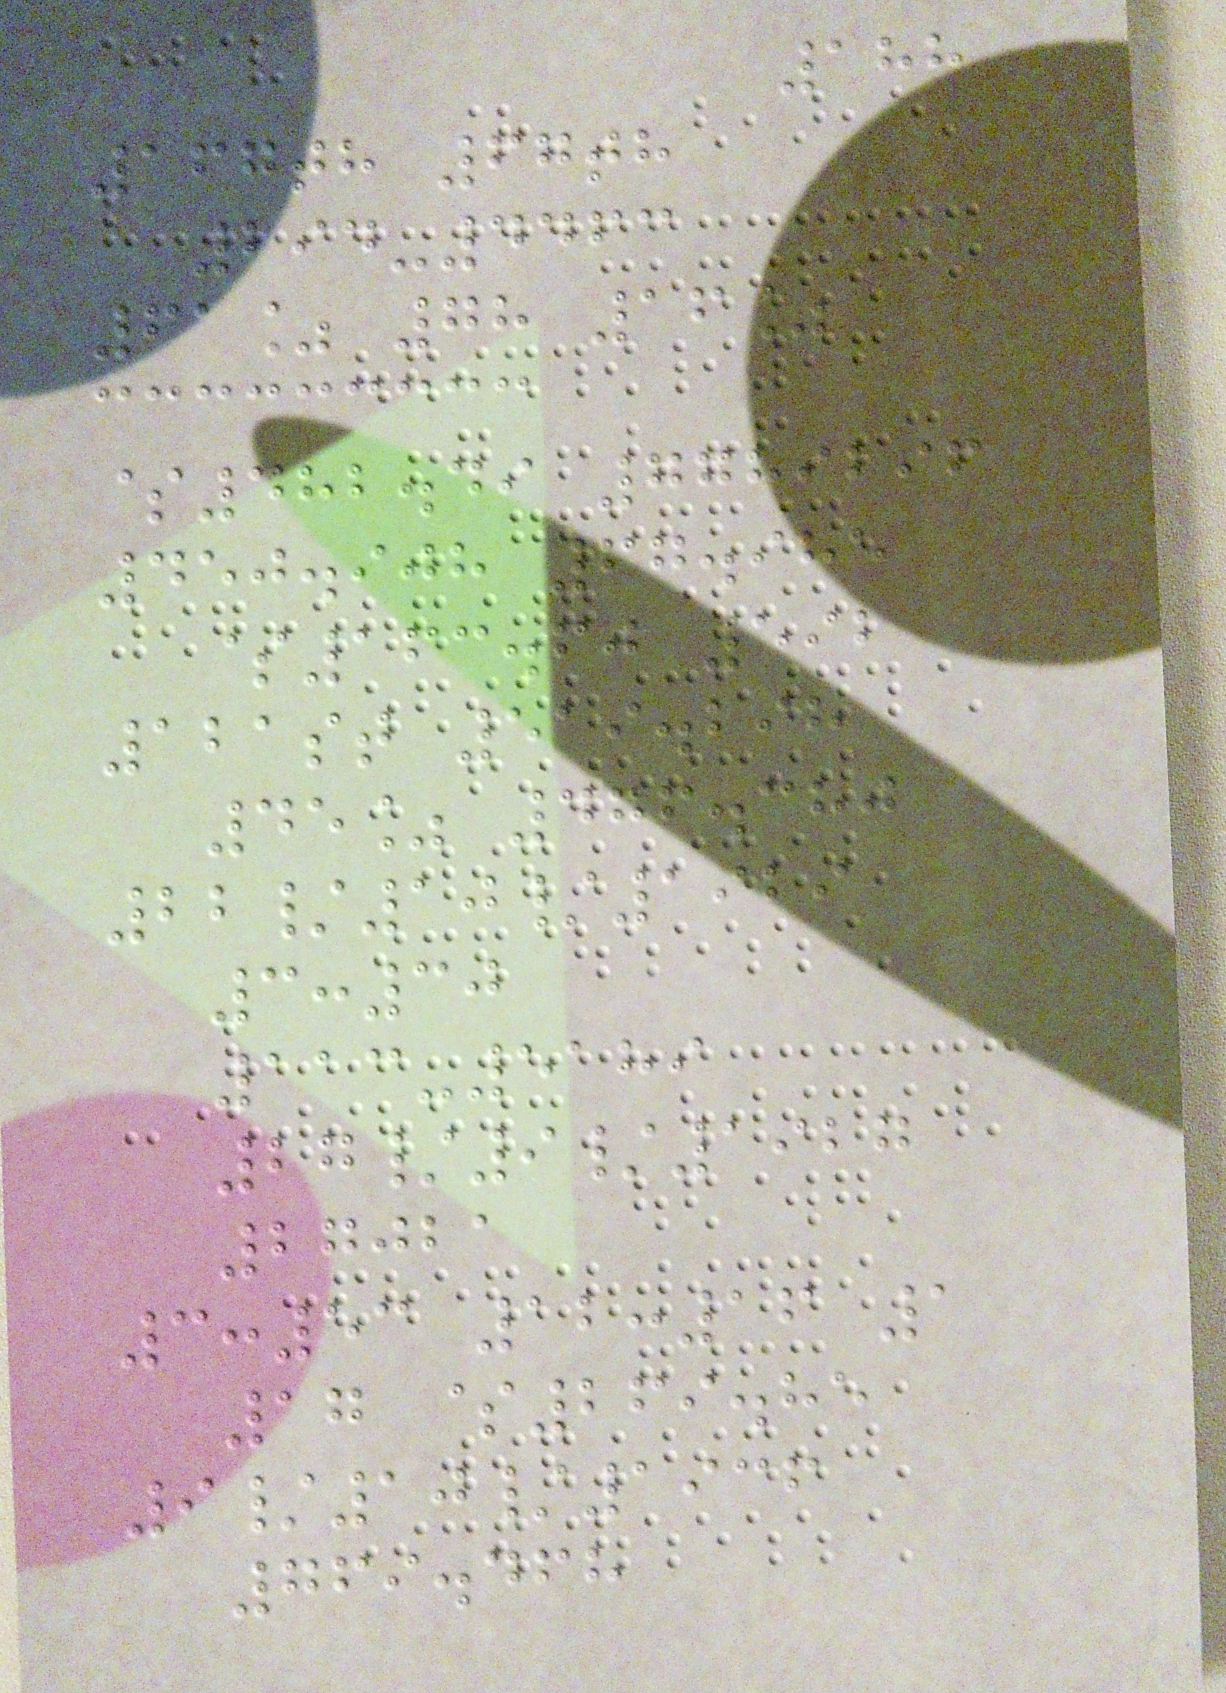188
167th 67th
294-4463
61% 78 16%
$482.49 7789296
450.908 67.985
$163.60 592
121st 519.298
45% 476.380
22/10/1929
3:30
113-5189
27/9/1927
27021
3:53 12:16 1
17 $269.85
9/10/1936
769.468
